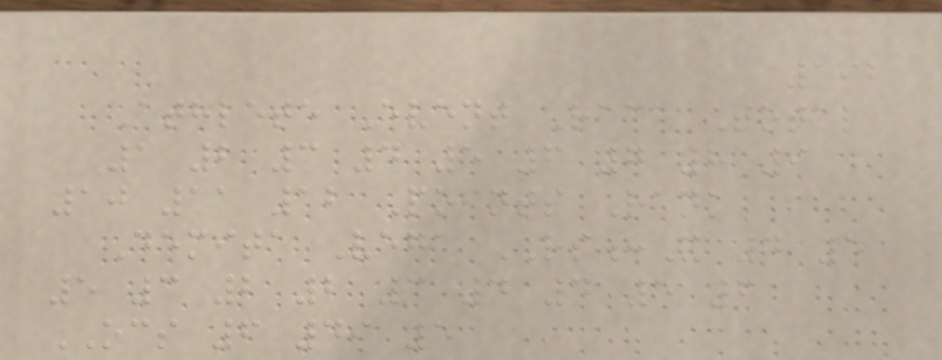192
Athlete Event Race Total
1 2 3 4 5 6 7 8 9
10 11 12 Points Rank
Demita Vega RS:X 4 5
5 3 2 2 3 4 4 5 6
OCS 6 49 5
